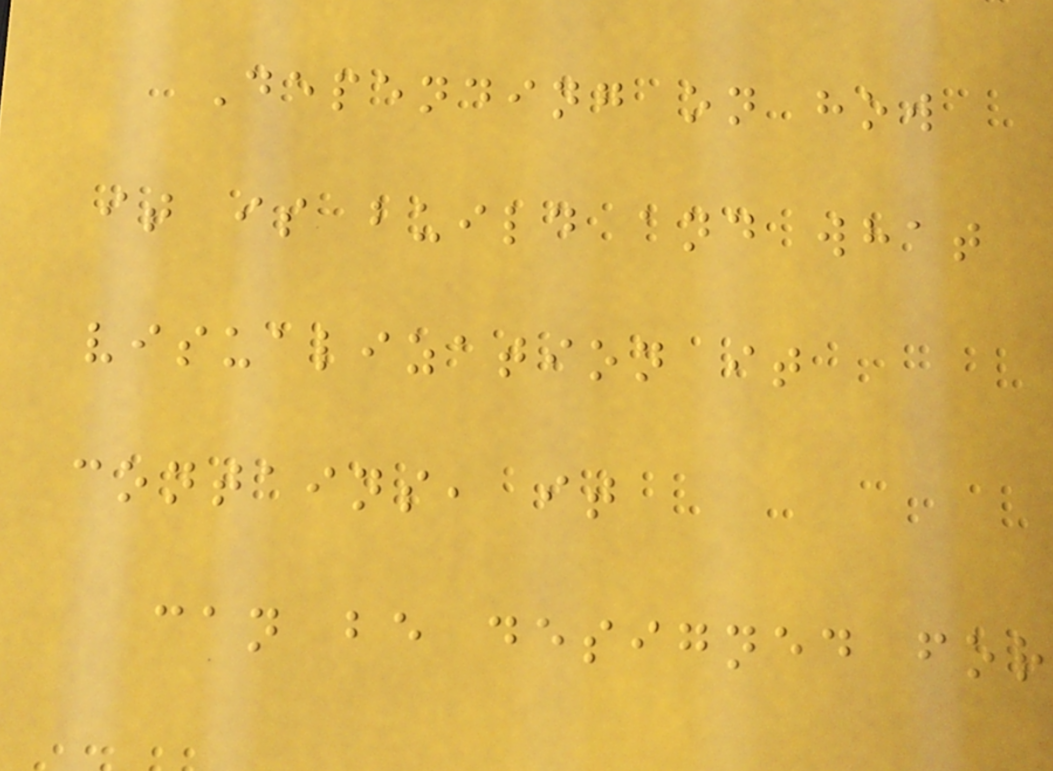Depending on how
it is build and what
visualization it
contains, it
can be designed for
